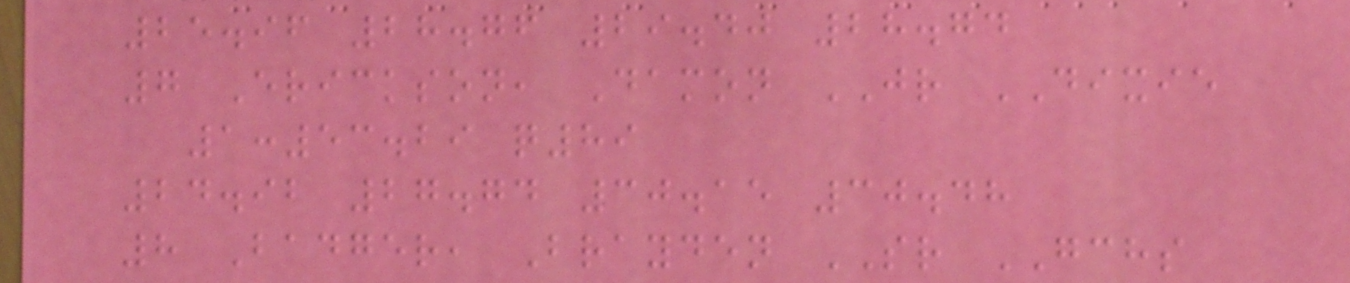25.96 28.76 29.40 28.74
7 Erickson, Damon JR DIXIE
1:53.29 q89
24.92 27.74 30.15 30.48
8 Badger, Brayden SR GCHS
